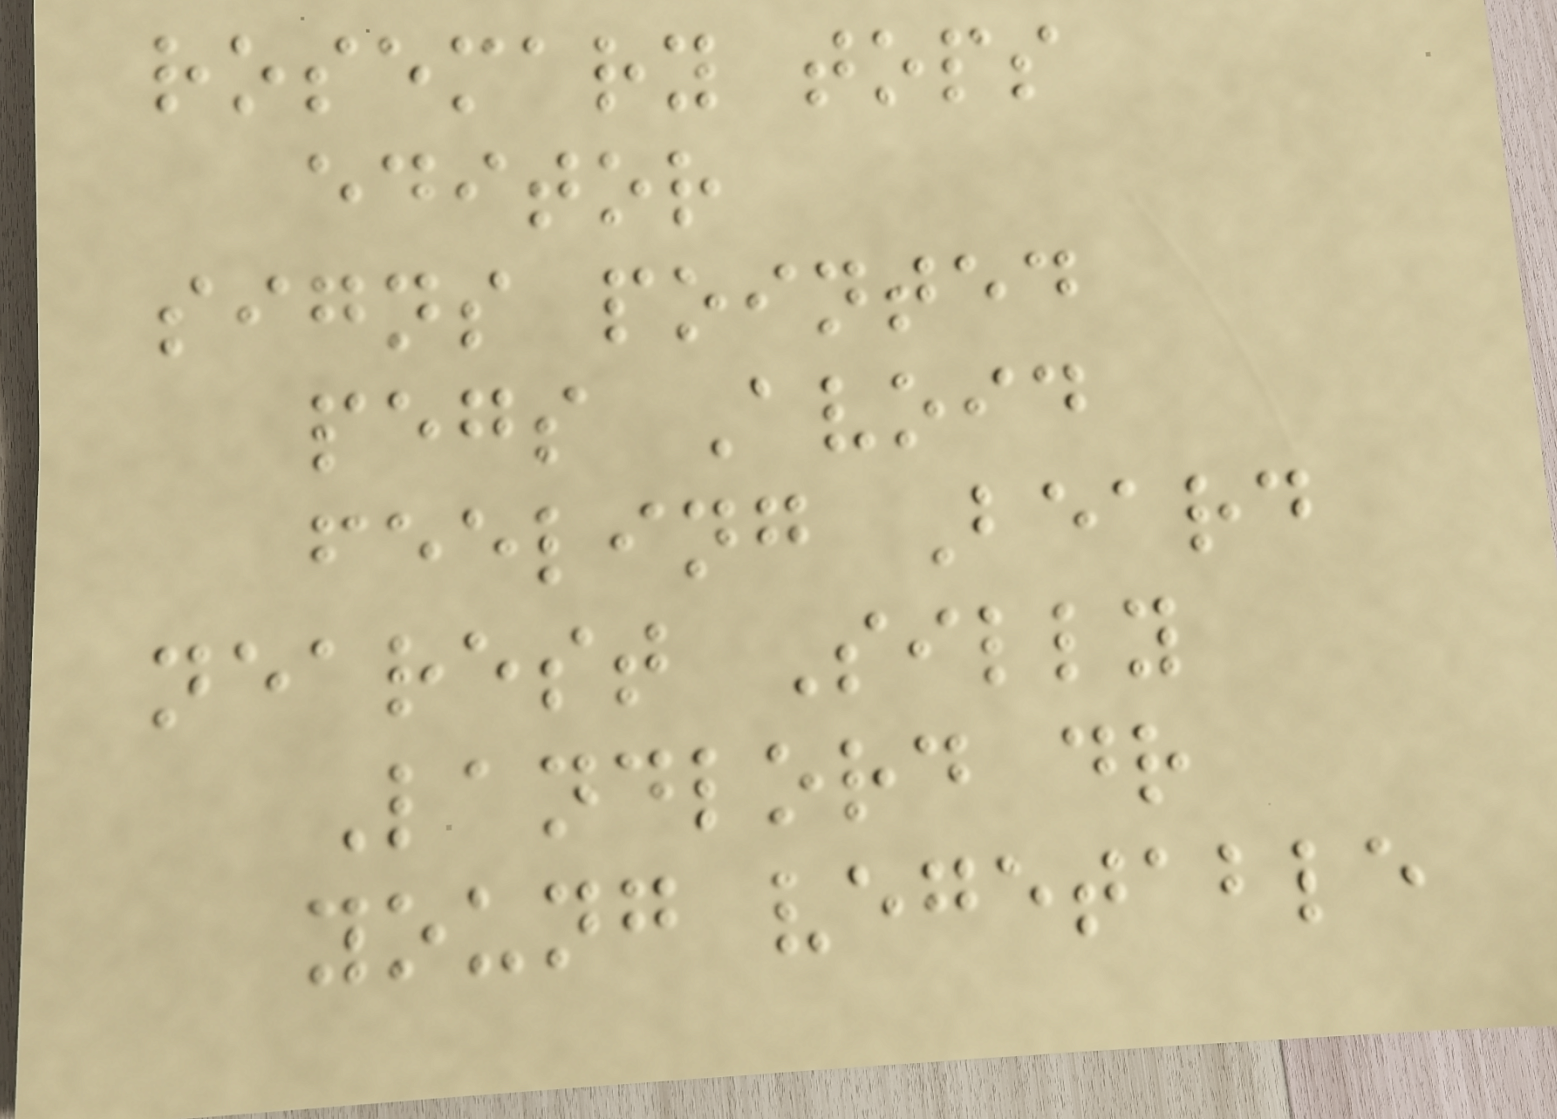rosemary tops
editor
signs pointed
pegs Avoid
feeling Beard
nearest Silly
Landlord dr
young vegetable
